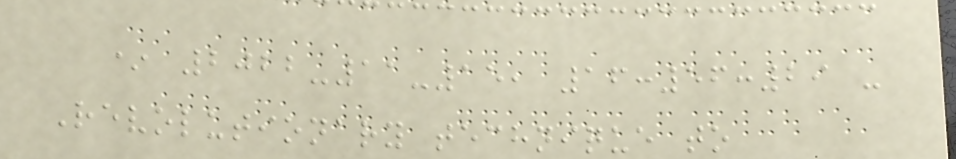* 2022-11-15, 16:56:29 -
Revolutionary technique to
